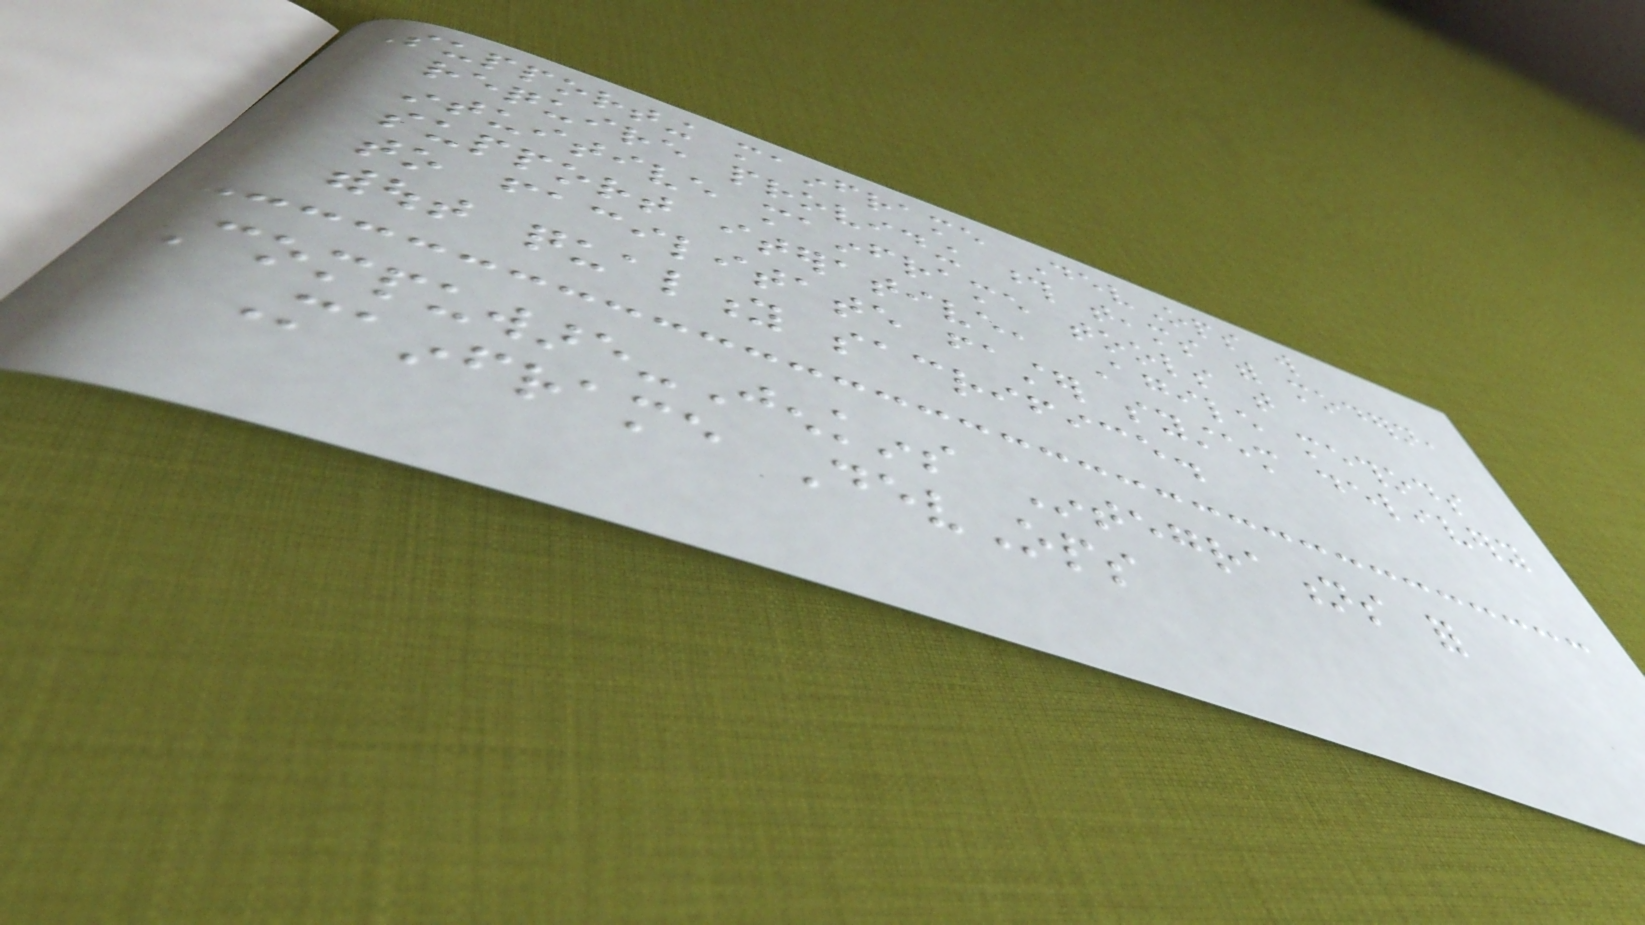Supporting mainframe DevOps will
require providing those teams with modern,
intuitive mainframe tools that
support iterative, Agile methods
to facilitate faster system delivery
without quality sacrifice.
Compuware-Jenkins Integrations for
Mainframe DevOps
